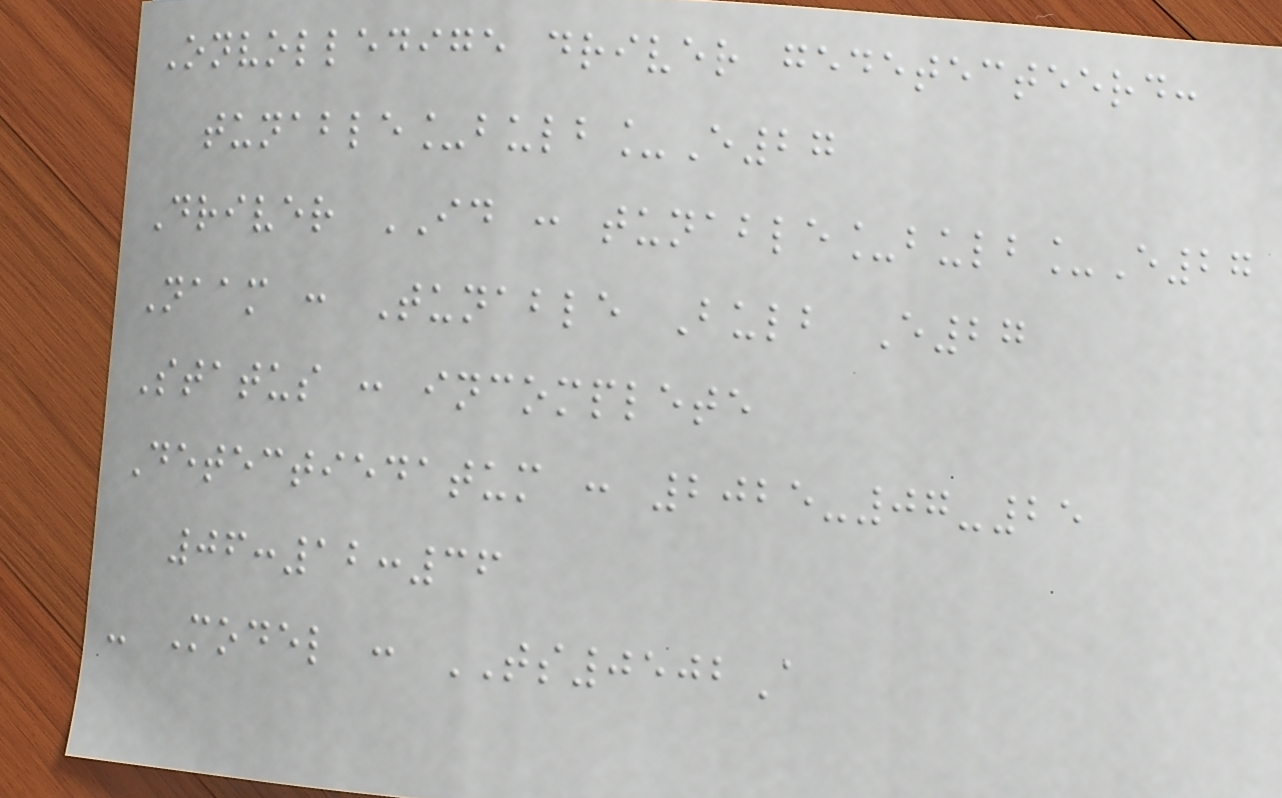Onvolledige driver gedetecteerd:
tunable_bulb_E27
Driver ID : tunable_bulb_E27
Naam : Tunable Bulb E27
Status : incomplete
Detectiedatum : 2025-07-25
06:12:36
- Model : TS0502A
